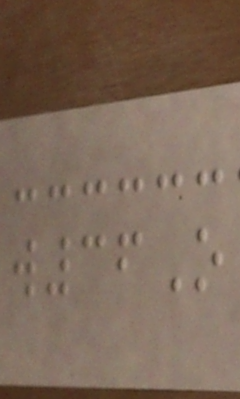w36O
